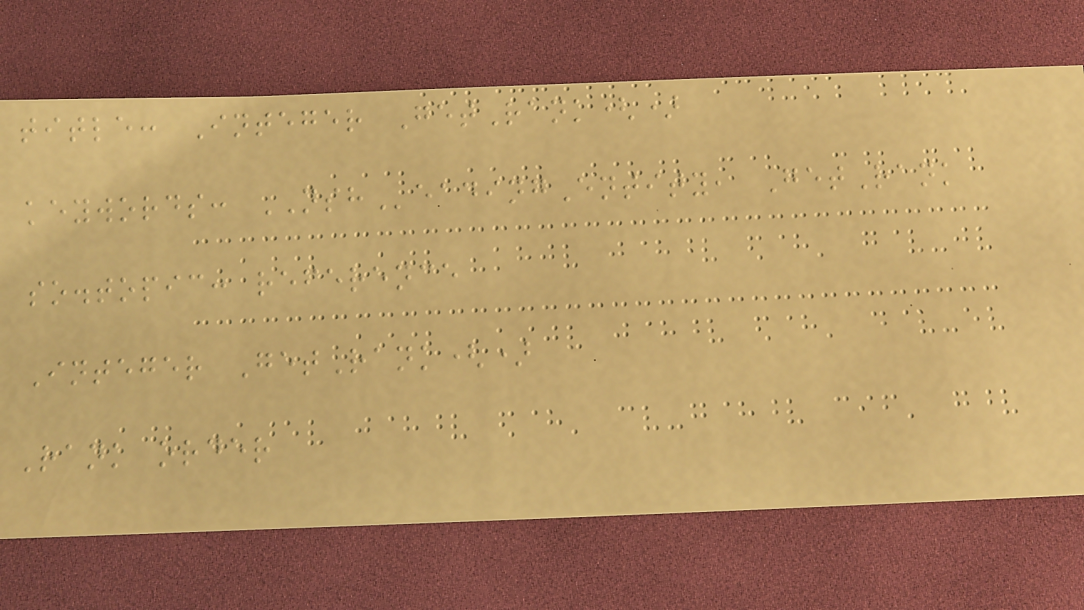title: Integer GetRank()
keywords: NSHeadingEntity, GetRank
so.topic: reference
Integer GetRank()
Rank order
